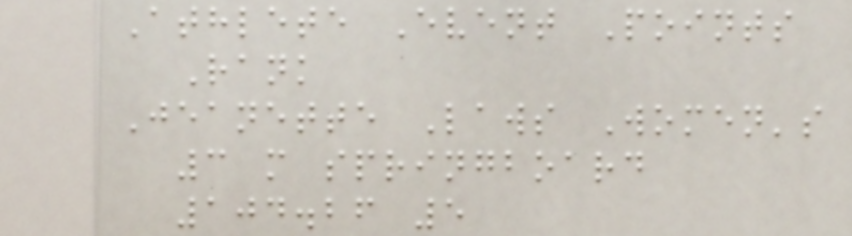Athlete Event Points
Rank
Jeanette Laws Women's
3 m springboard
104.26 5
